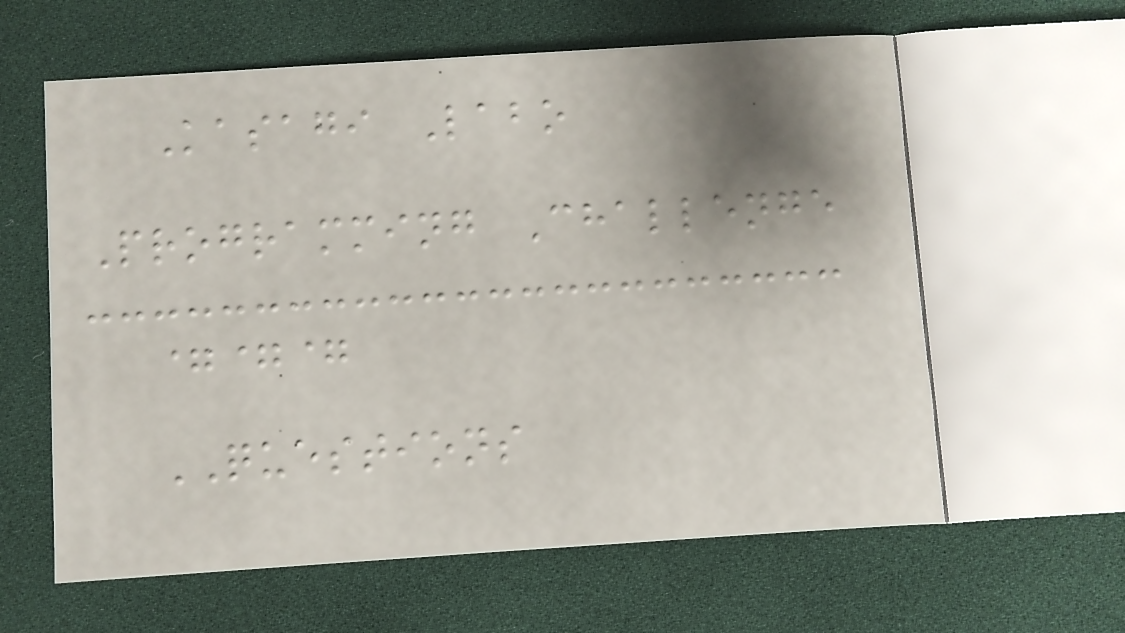Kasagi Labo
Programming Challenge
===
QUESTIONS
